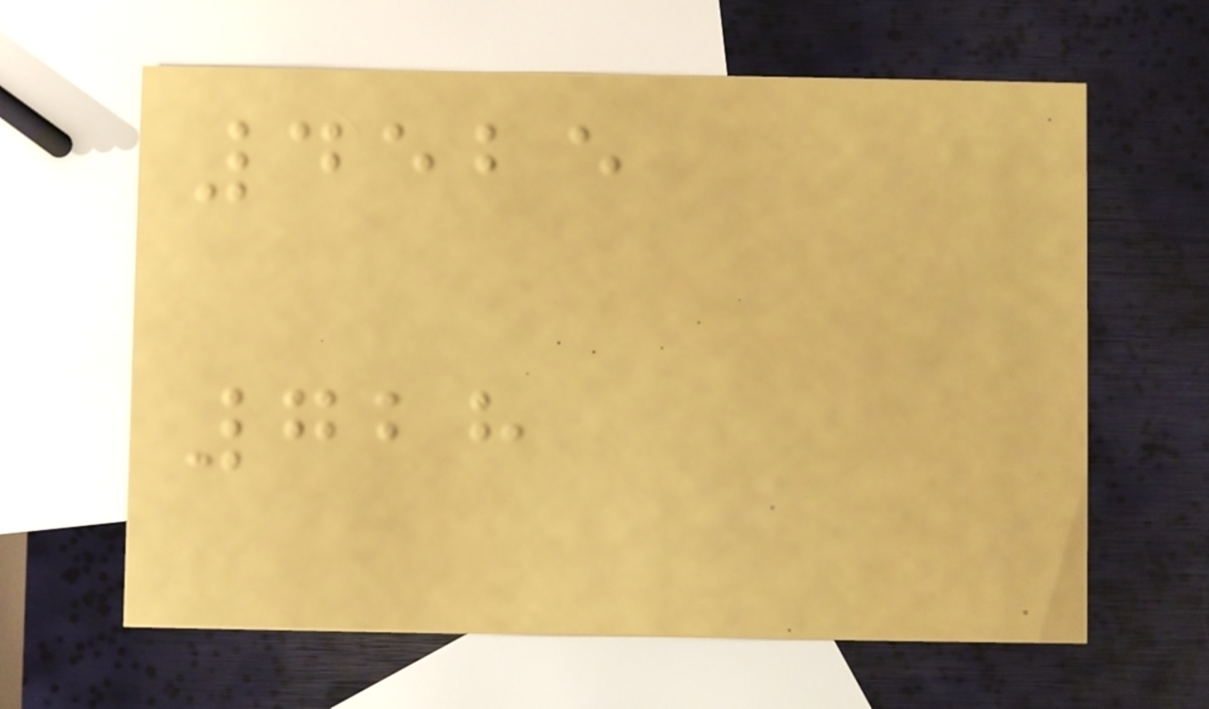4525
728
